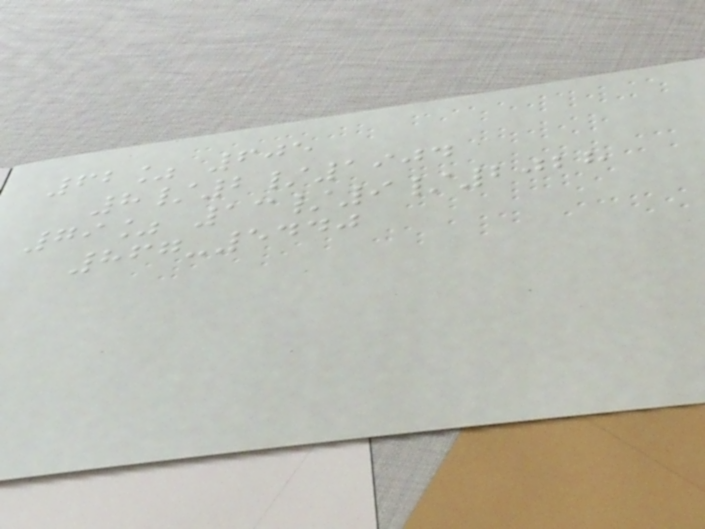62% 605
8/2/1904
79% 13/9/2028
867-5440
